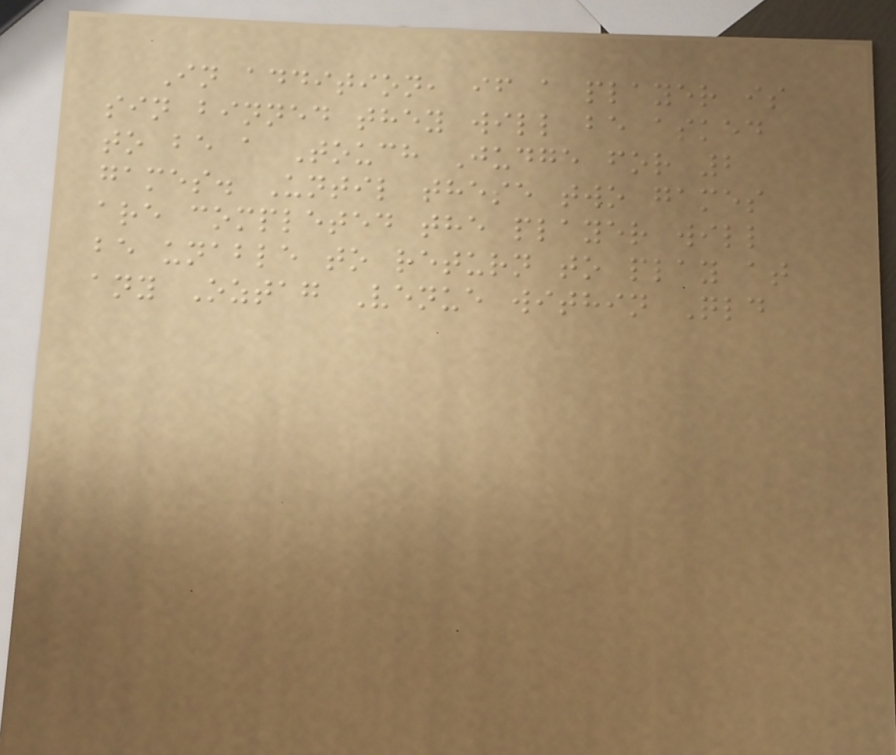In addition, if a player is
sin binned they will be asked
to be a Touch Judge for 2
games. Until these two games
are completed the player will
be unable to return to play at
any Oztag Venue within Qld
